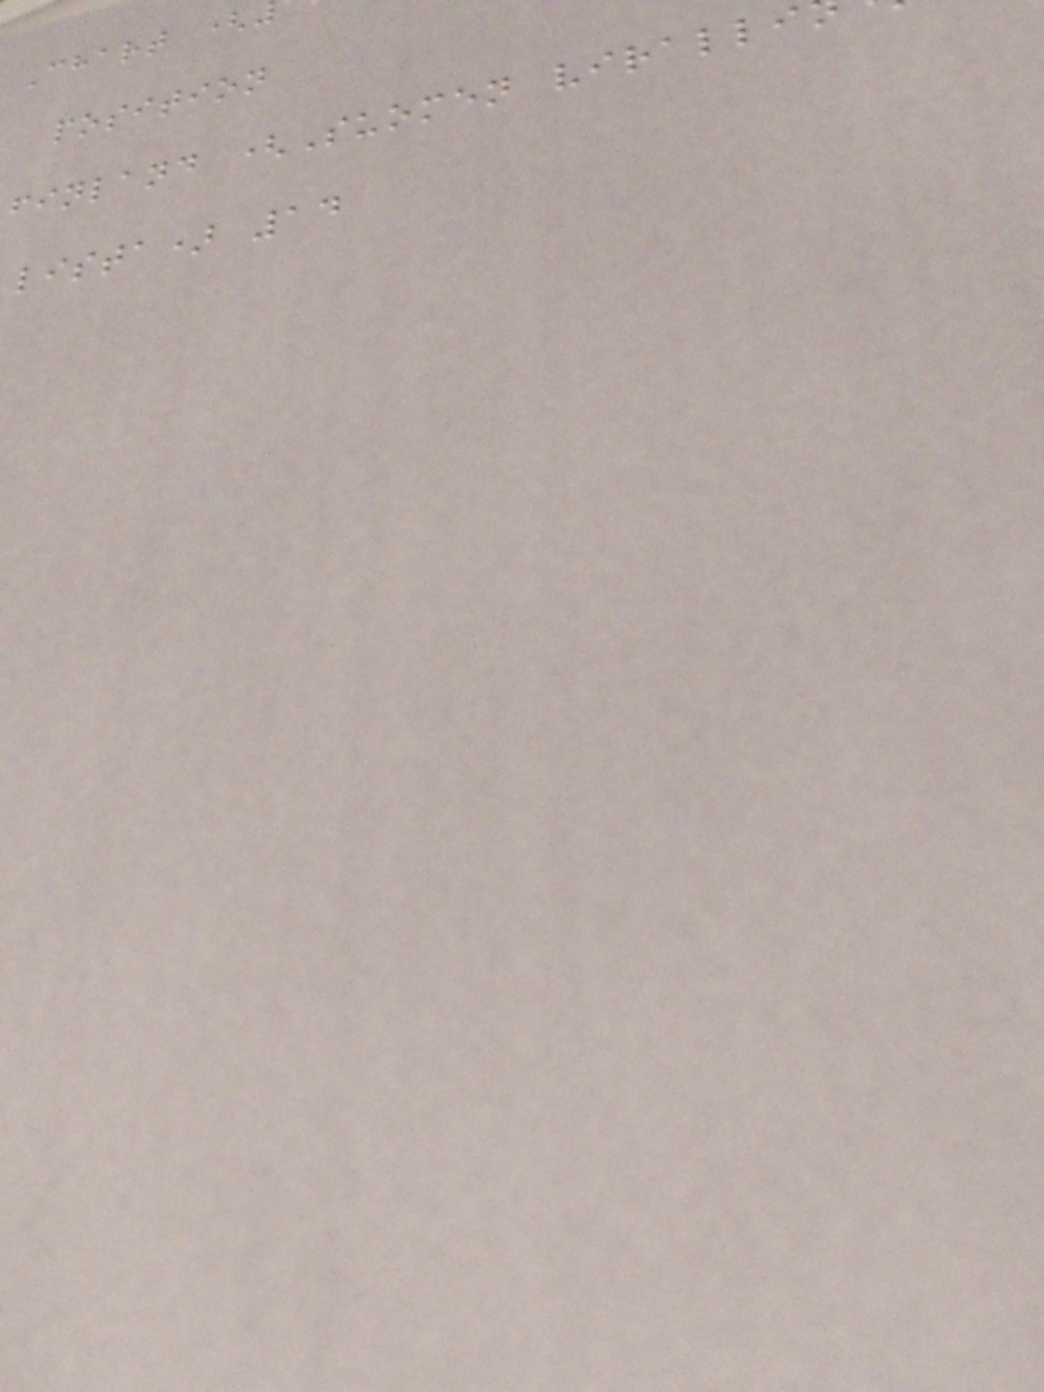Chart (
position
finland (Suomen viralli
lista) 14
